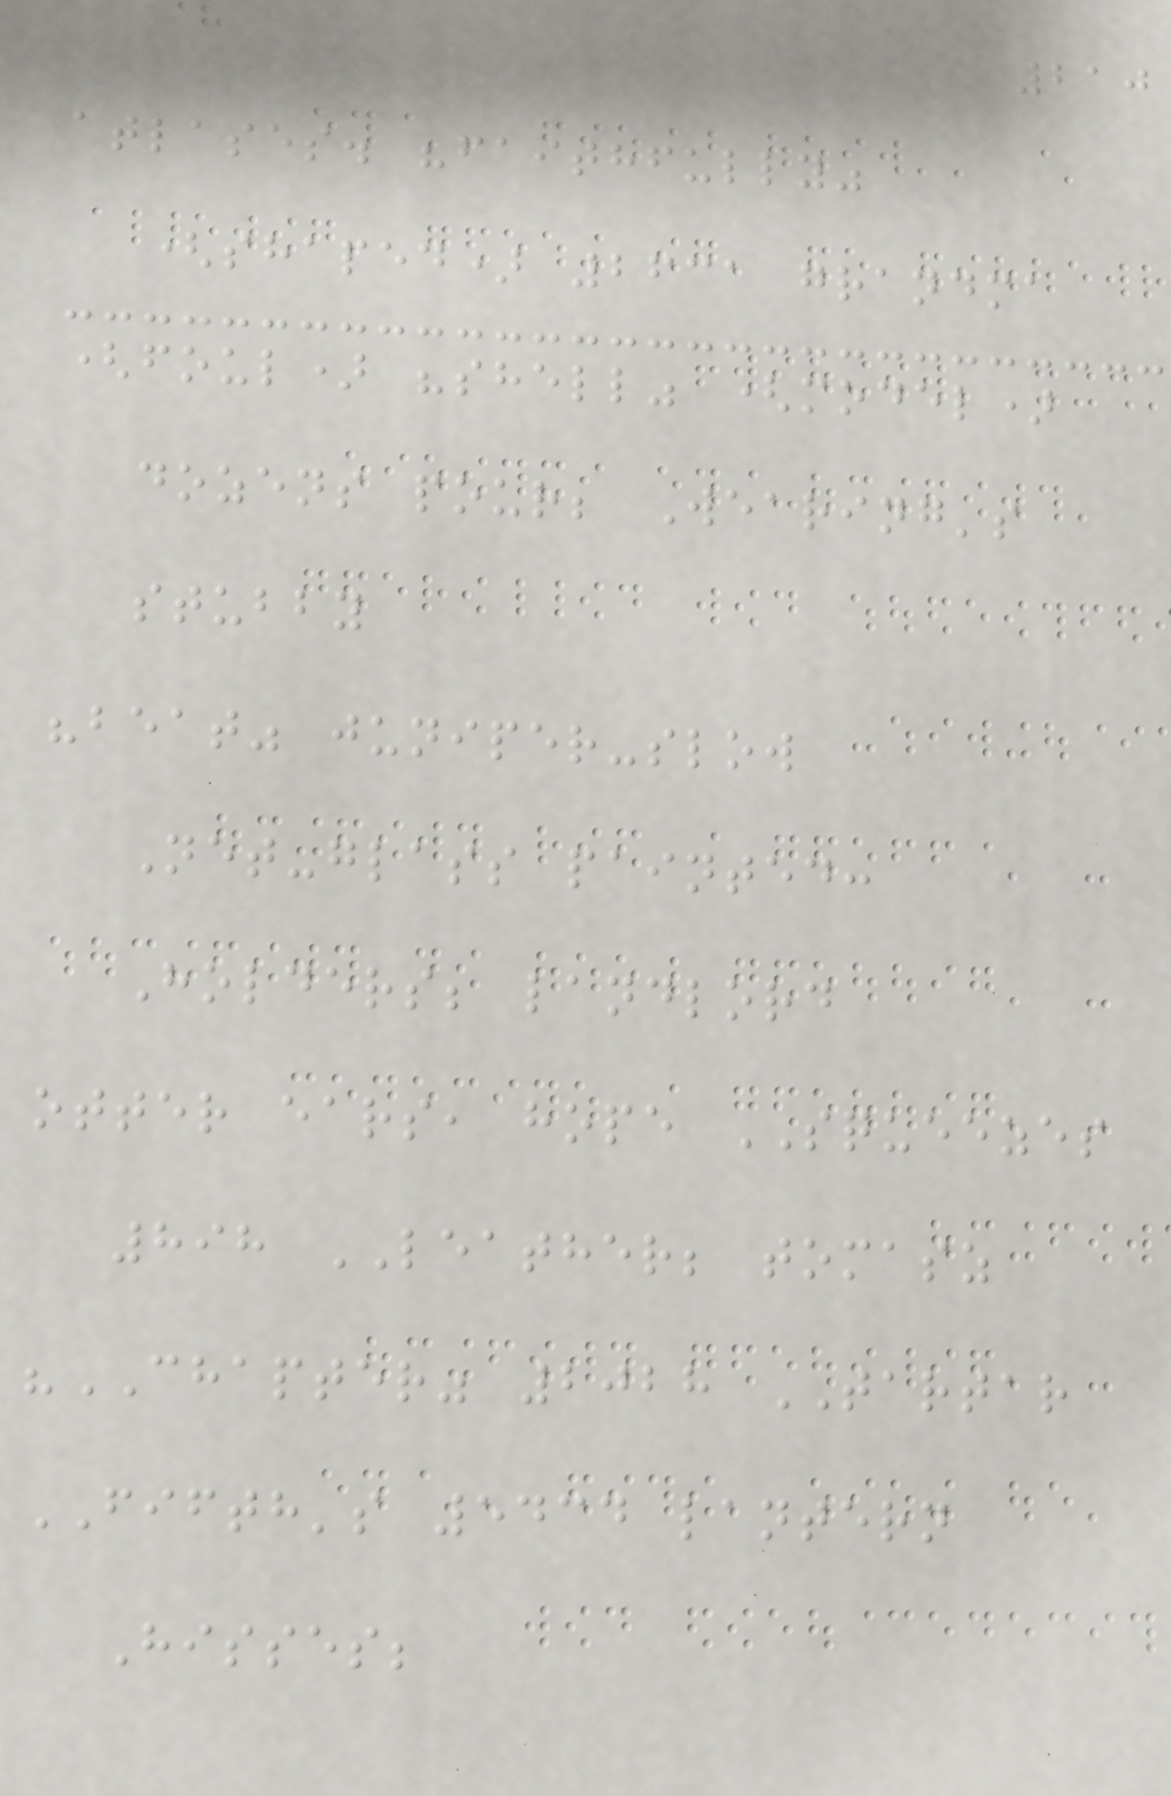210
atlases. "faithfully"
(shaped) 2631 grandma
(foul) "shell" (model)
dozens pour; Wearing's
stubby
"beat" juniper-slow
Net-glass painted:
Holders; landlord
otter ears, hope SQUEEZES
898 LEATHER; tomasz
"CHAPTER" 2028 TARTAR
FIFTH's 5434 lantern
Hisses;
